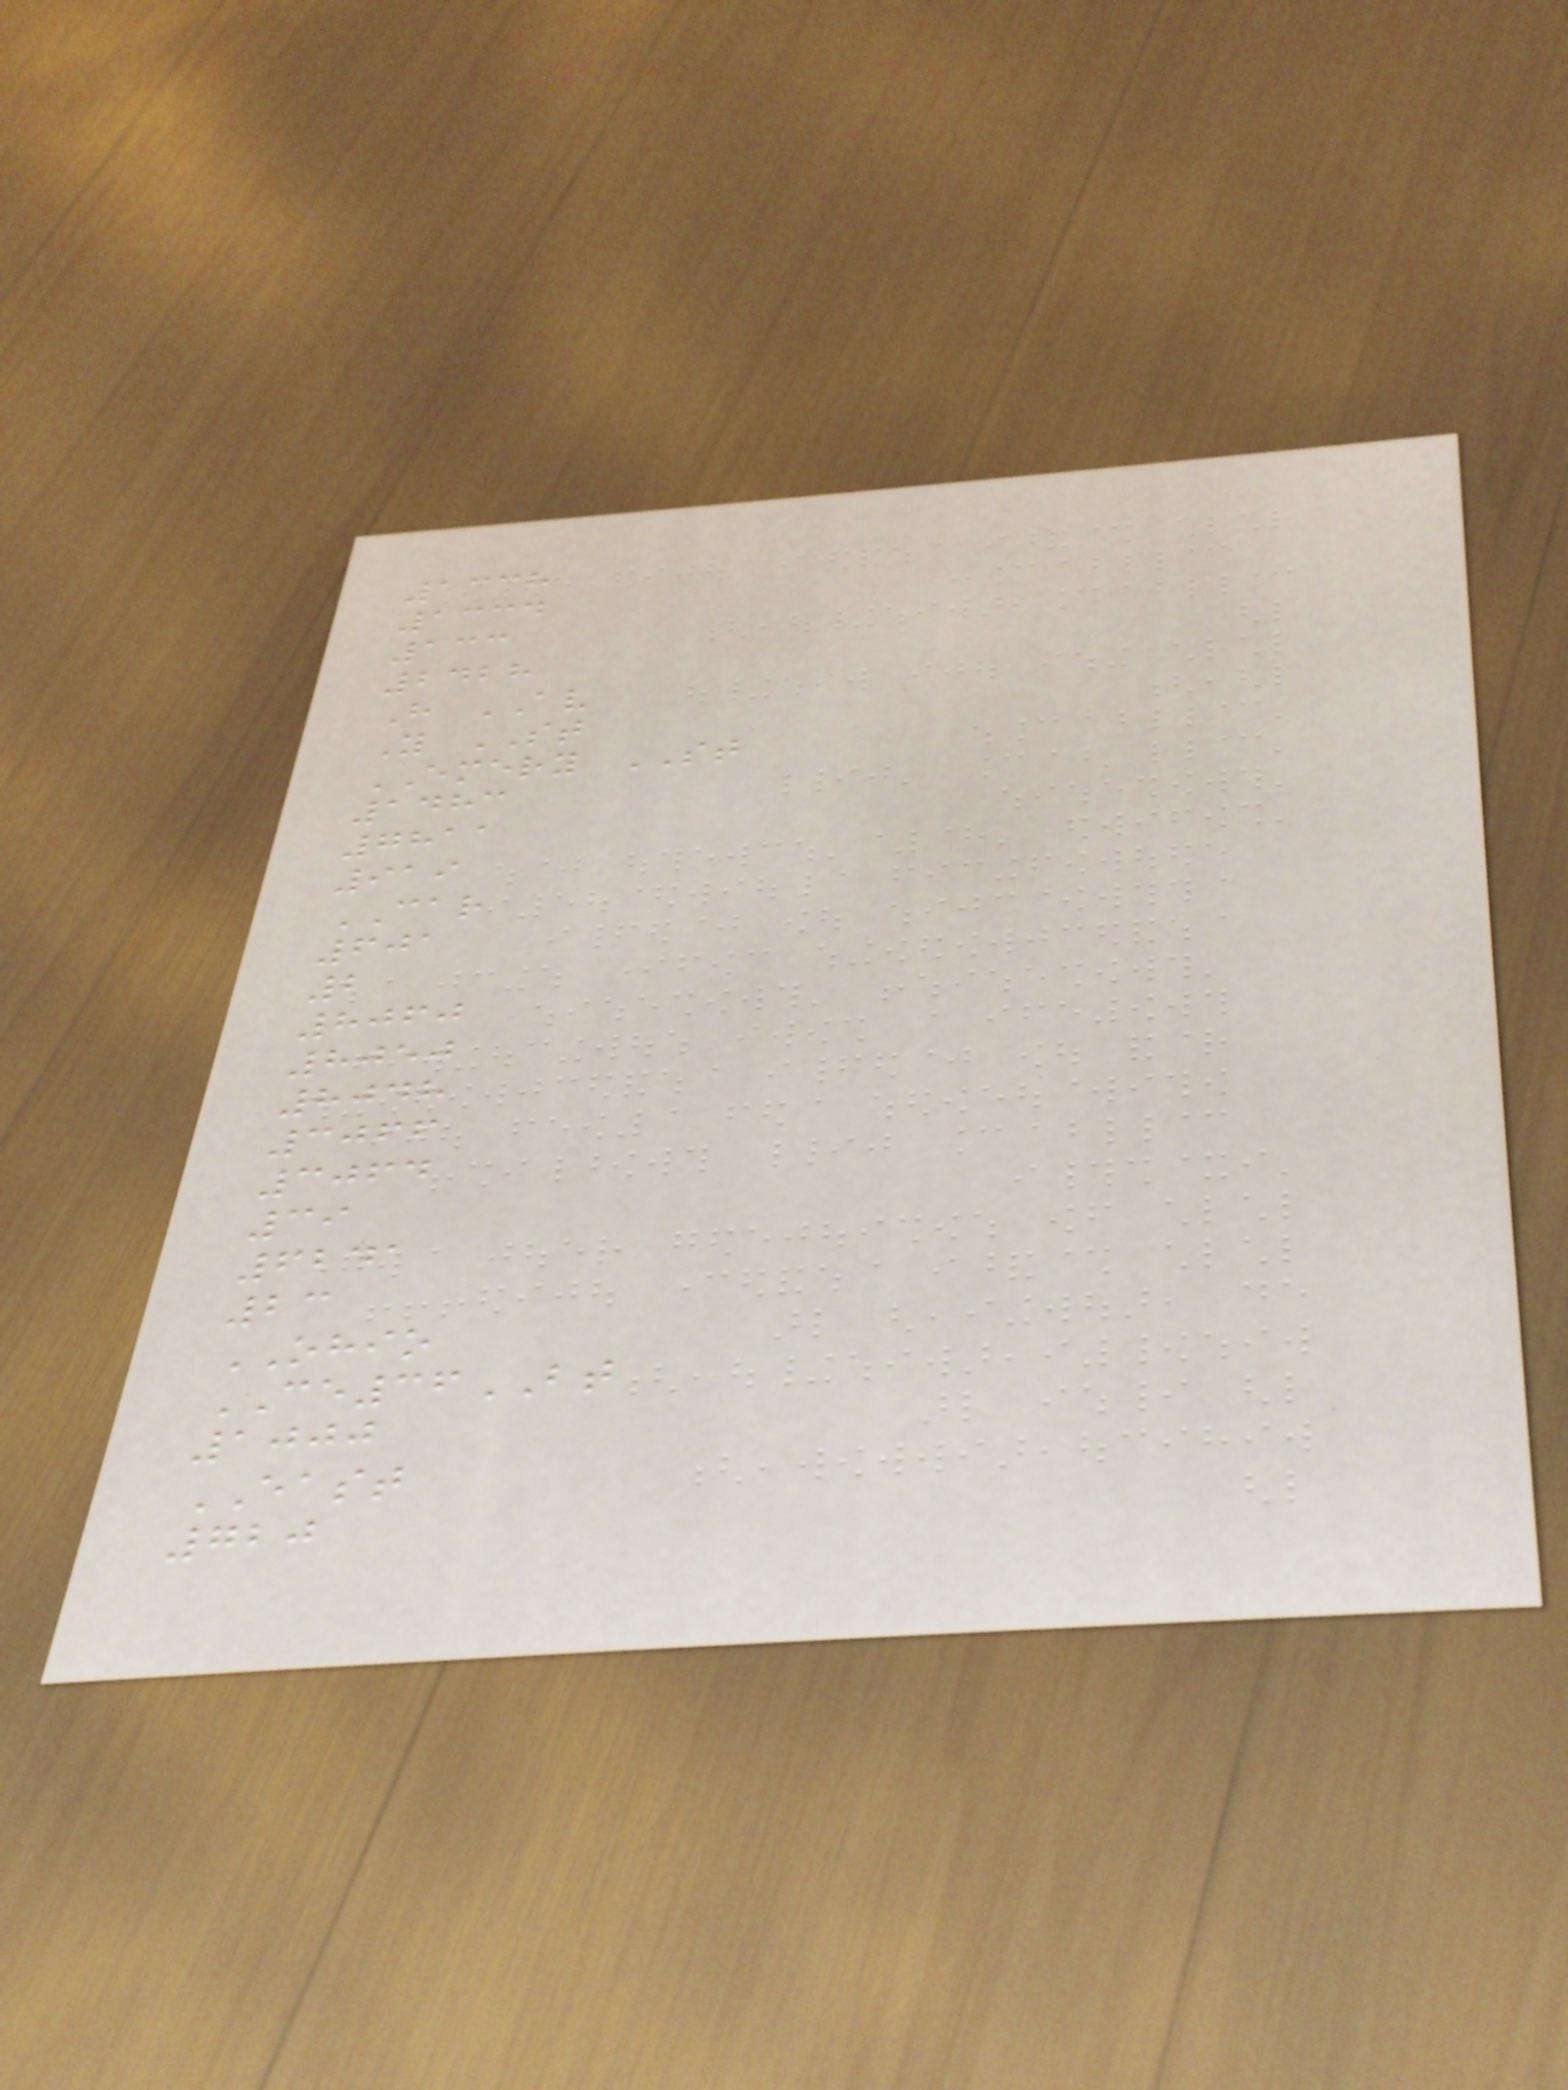1338
1334
133
2428
H AV
Y ST
EMERY ST
1483
7811
919
CAR
601
2
8060
8050
8048
3066
3064
39
6241
23
OHIO
CE36BT
1000
EAST
720
